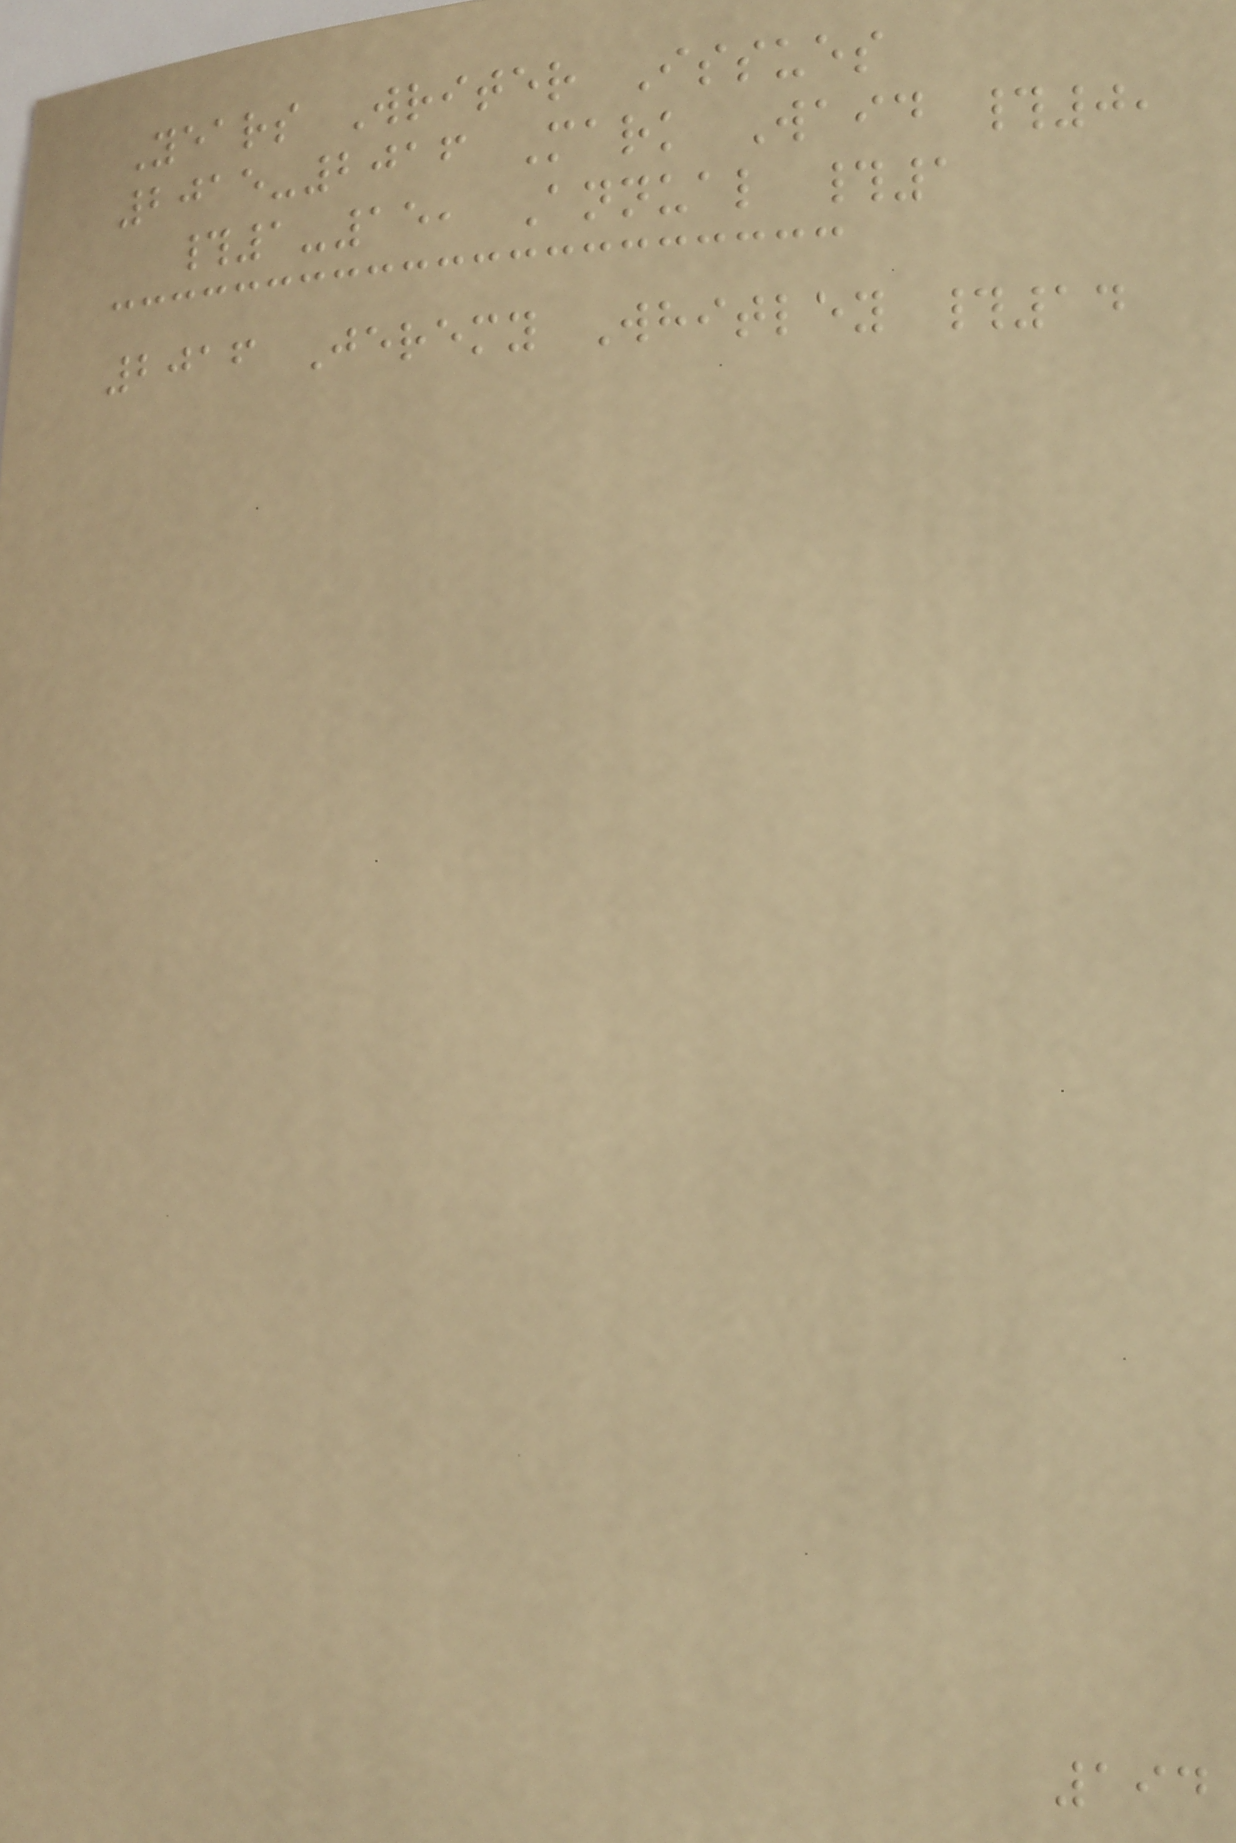Years Writer Issues
2015-2016 Mark Waid #0,
#1-15, Annual #1
2016 Jeremy Whitley #14
194
